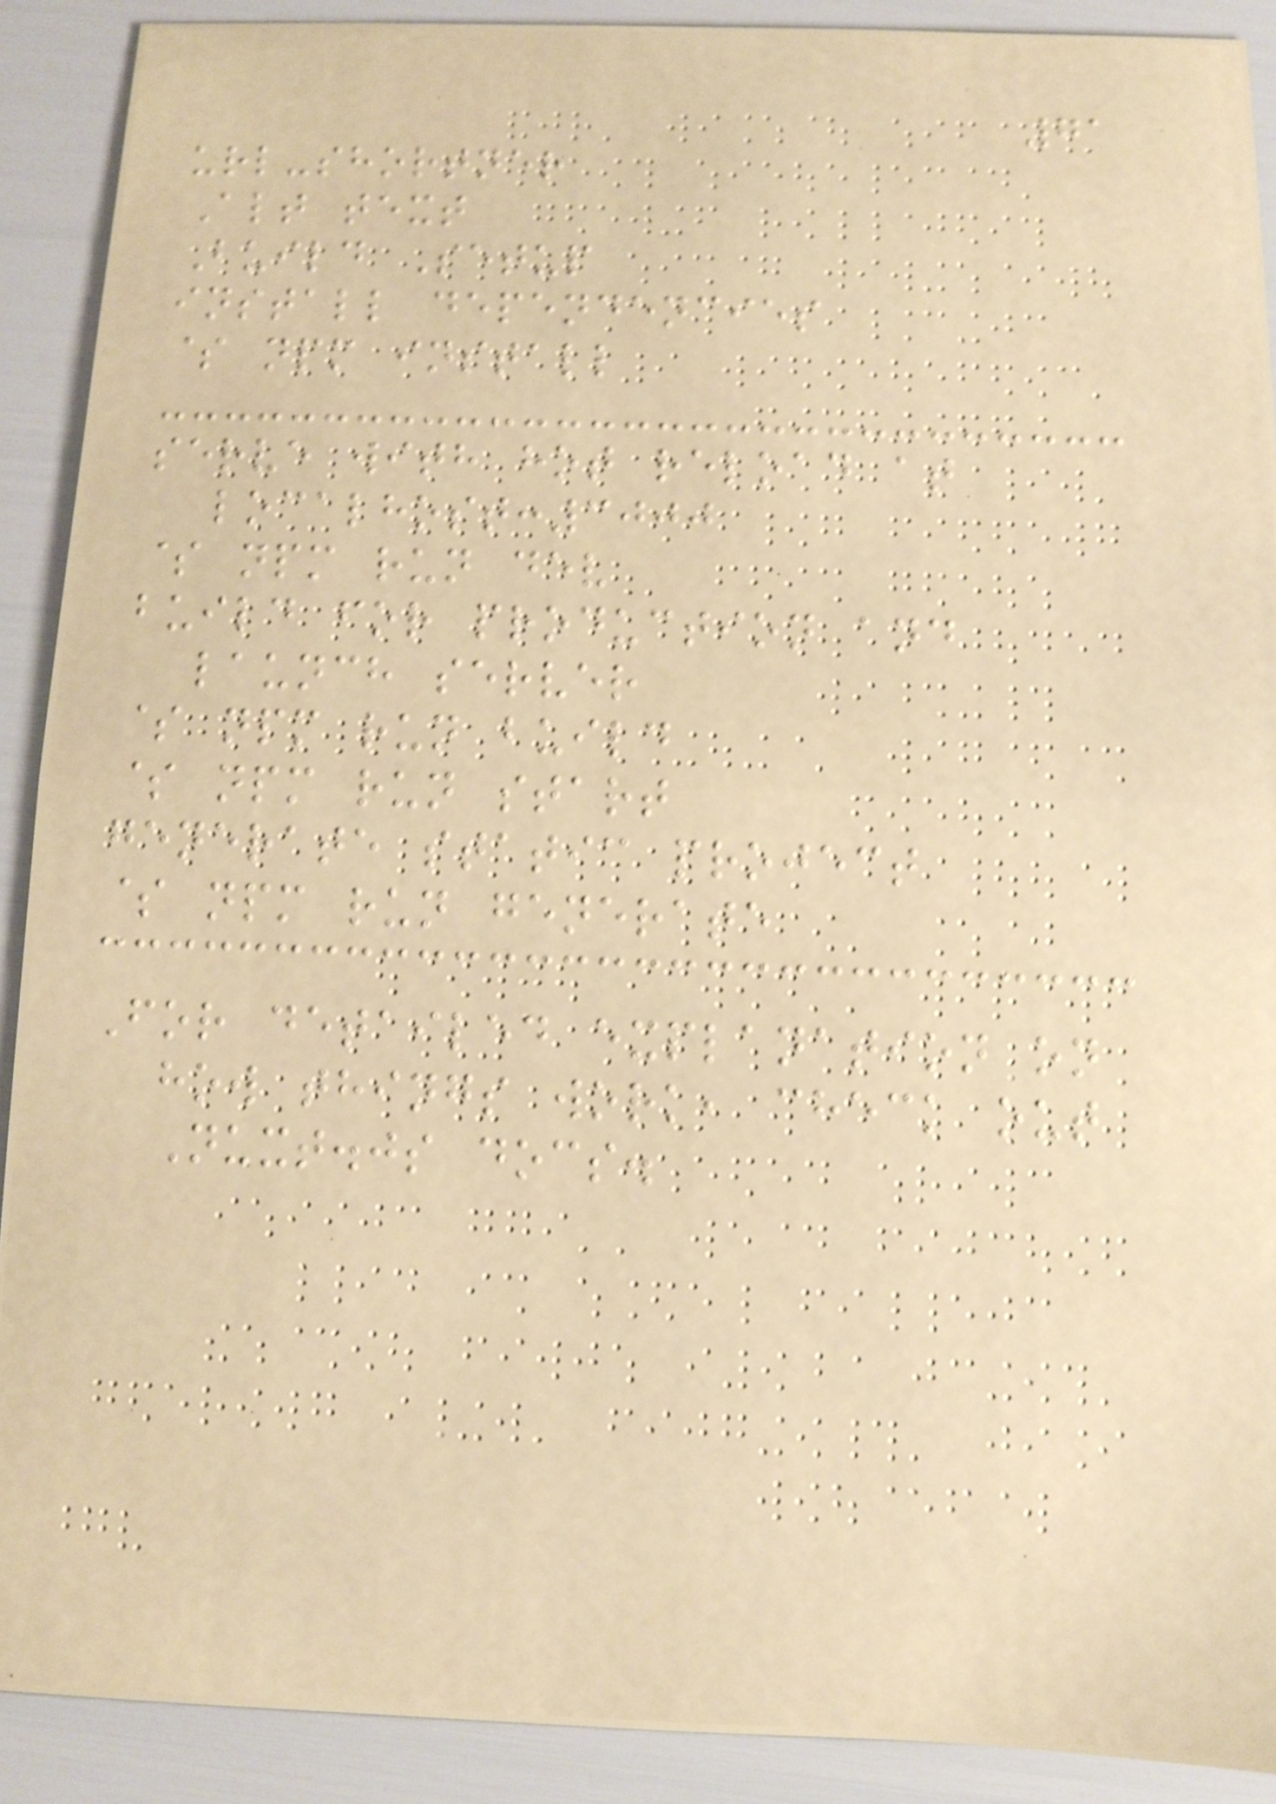71
url-shortner
Alt text
Build Setup
install dependencies
$ npm install
serve with hot reload at
localhost:3000
$ npm run dev
build for production and
launch server
$ npm run build
$ npm run start
generate static project
$ npm run generate
For detailed explanation on
how things work, check out
Nuxt.js docs.
